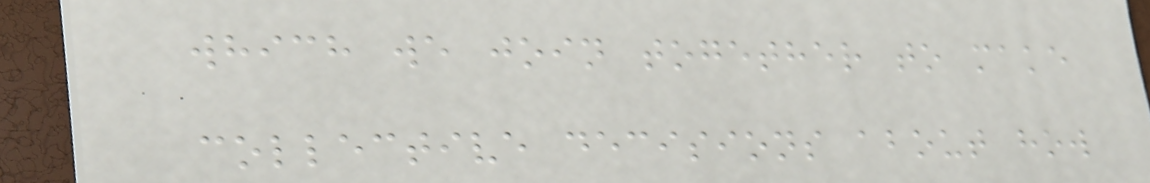which we join together to make
collective decisions about how
